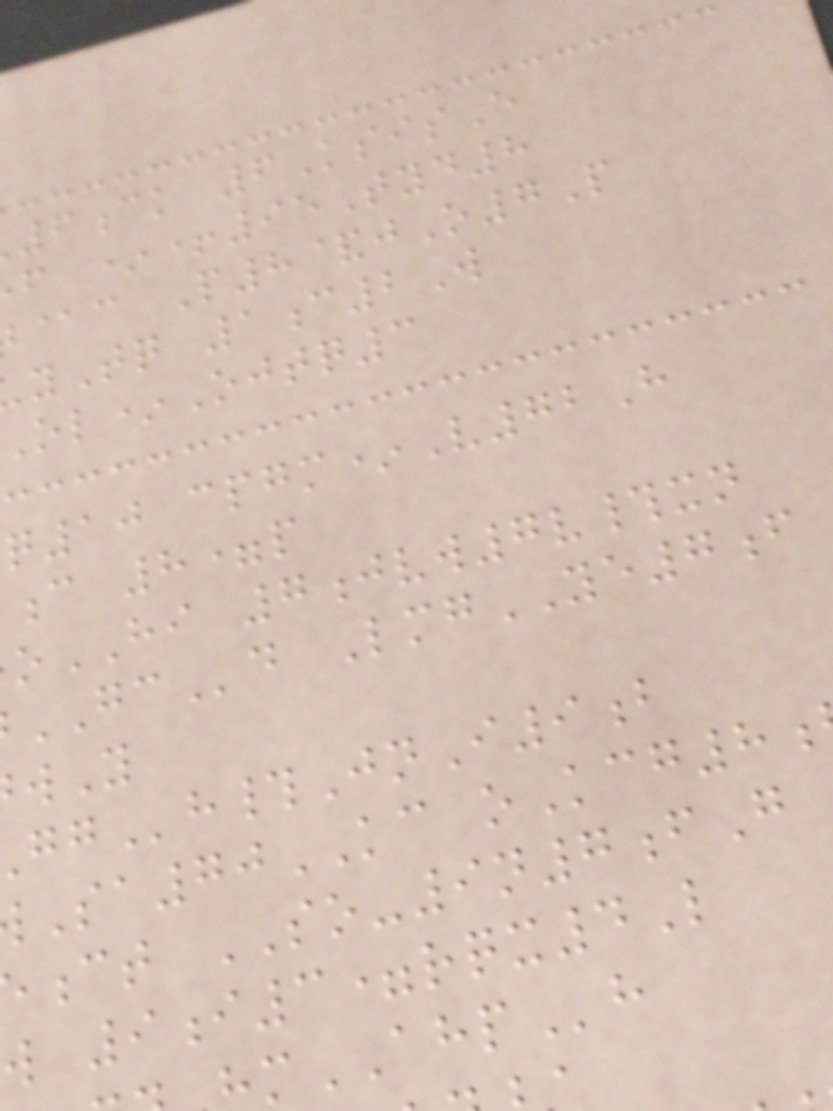6ck 6KsisE
f *+95Tyd8
@c P8&jO7P
yTq 1c2W
l*Ojtq3
q10 cpgm*V72H
c 8=p
oHI 7jvw7v#xn
GCd LmgYE7f
h#JnI9b
Sa70KC oKcg8
ct SO-9n7fG
w 9i3=rqx4L
mAHPh
